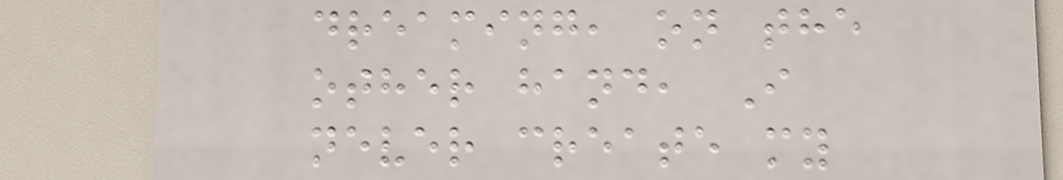dreaming, on the
other hand, I
never create my
